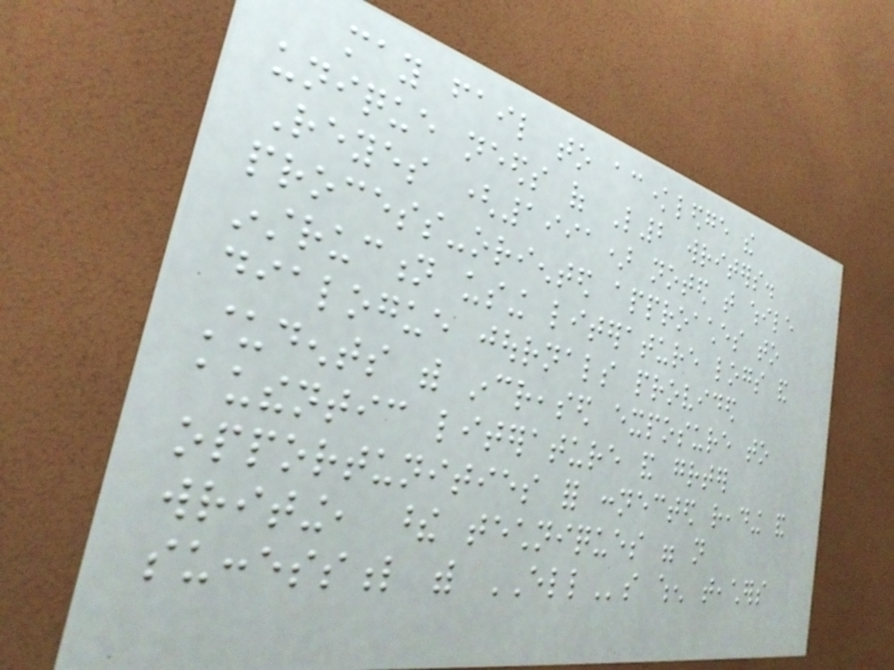may fail to acknowledge the
unique needs of L2 writers.
Reyes (1991) noted that while
process-oriented approaches to
instruction using literature logs and
dialogue journals provided
students with increased exposure to
authentic literature and greater
opportunities for connected reading and
writing, these techniques were not
successful with ELLs when teachers
